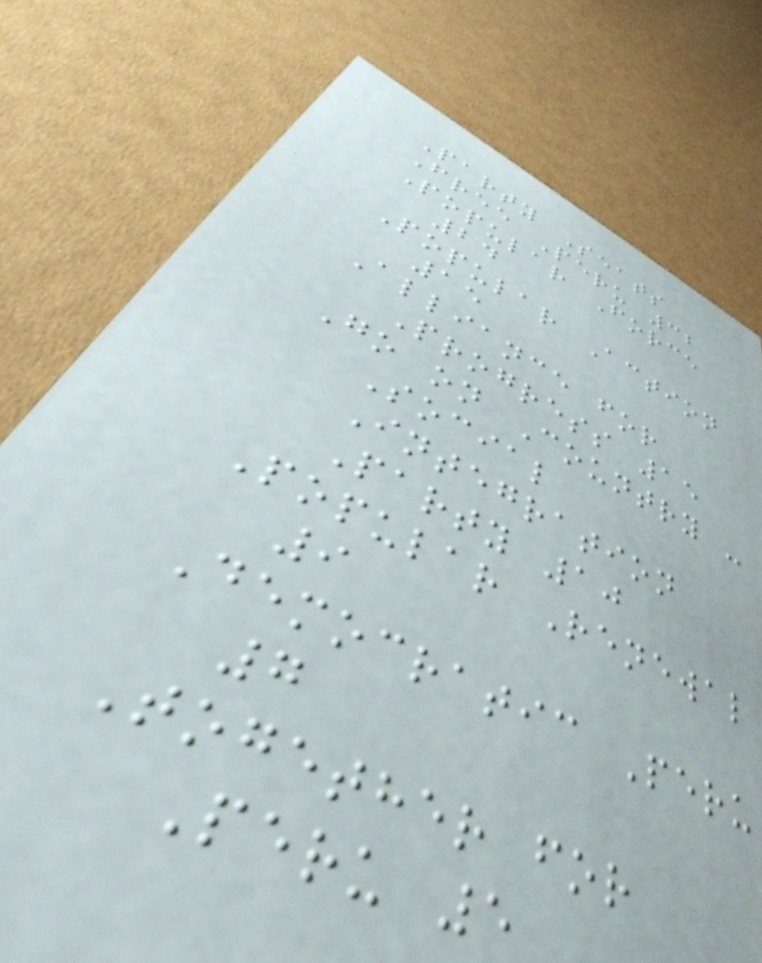Party Seats
Free Peru 32
Popular Force
24
Popular Action
15
Alliance for
Progress 15
Go on Country -
Social
Integration
Party 10
Popular Renewal
9
Democratic Peru
7
Together for
Peru 5
